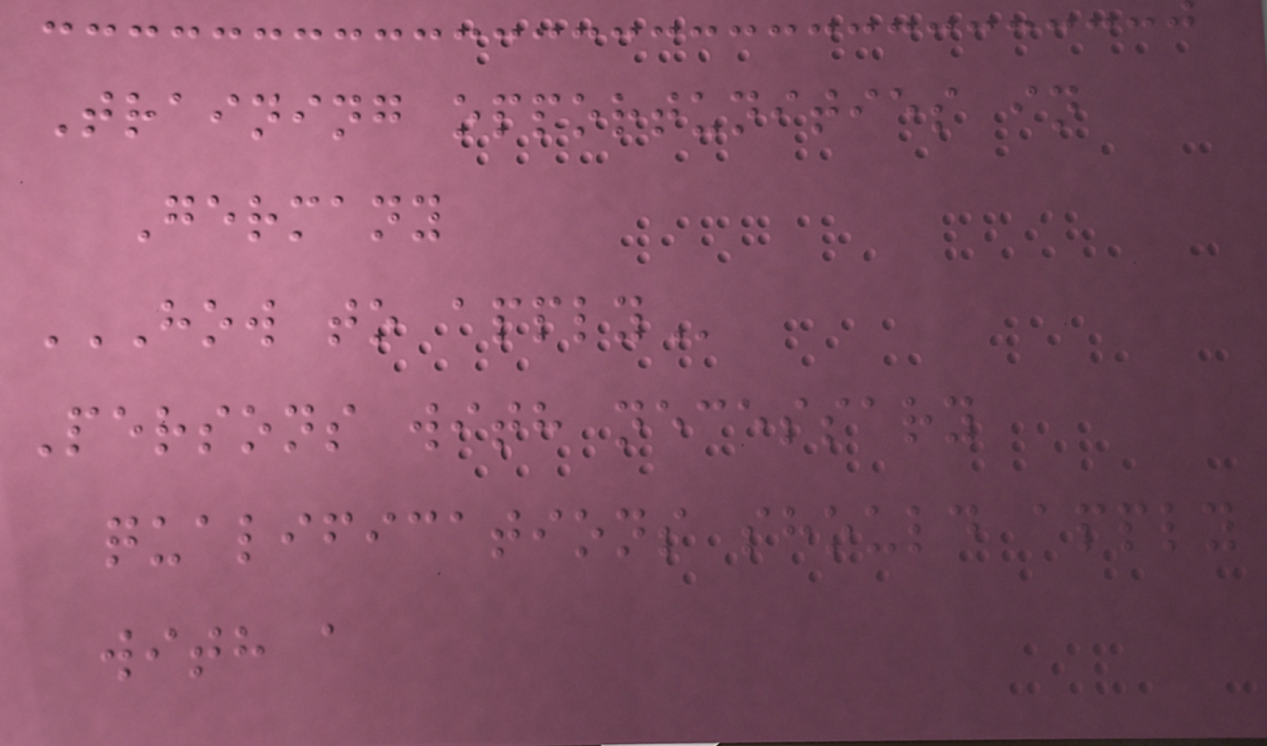Training opportunities in
Germany
HOW TO APPLY
Persons with necessary
qualifications should apply
with a
